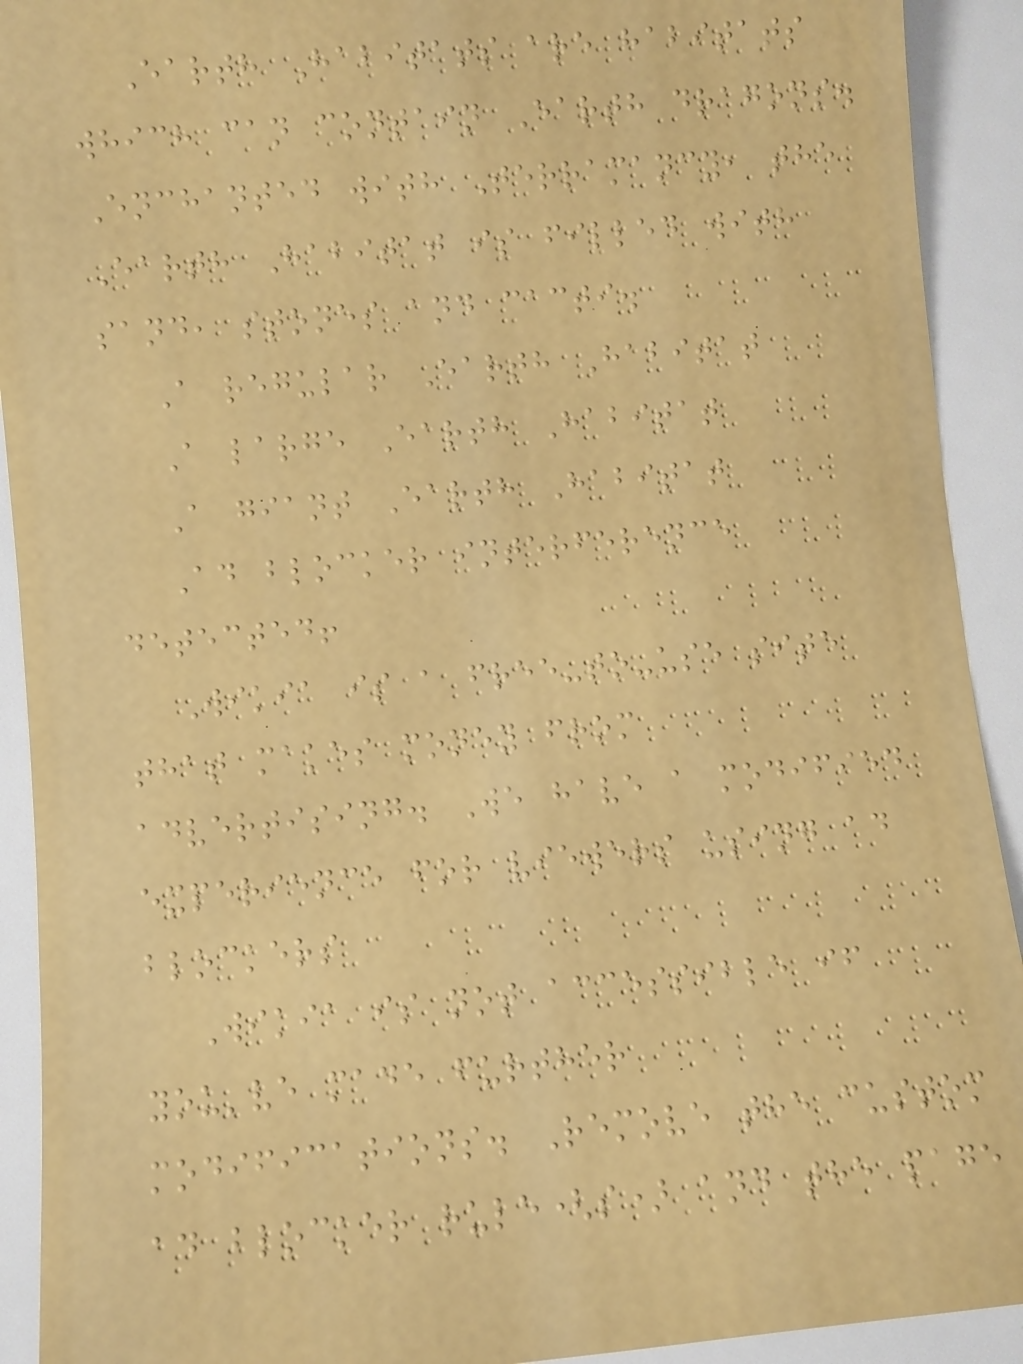Earth Habitats are habitats
which can contain Earth dragons.
Enchanted with Terramancy, the
Earth Habitat is filled with
sand, stones and cacti.
A regular Earth Habitat
A large Earth Habitat
A giant Earth Habitat
Ad blocker interference
detected!
Wikia is a free-to-use site
that makes money from
advertising. We have a modified
experience for viewers using ad
blockers
Wikia is not accessible if
you've made further
modifications. Remove the custom
ad blocker rule(s) and the page
